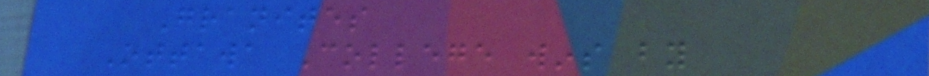Granites
Ottawa College wins by
